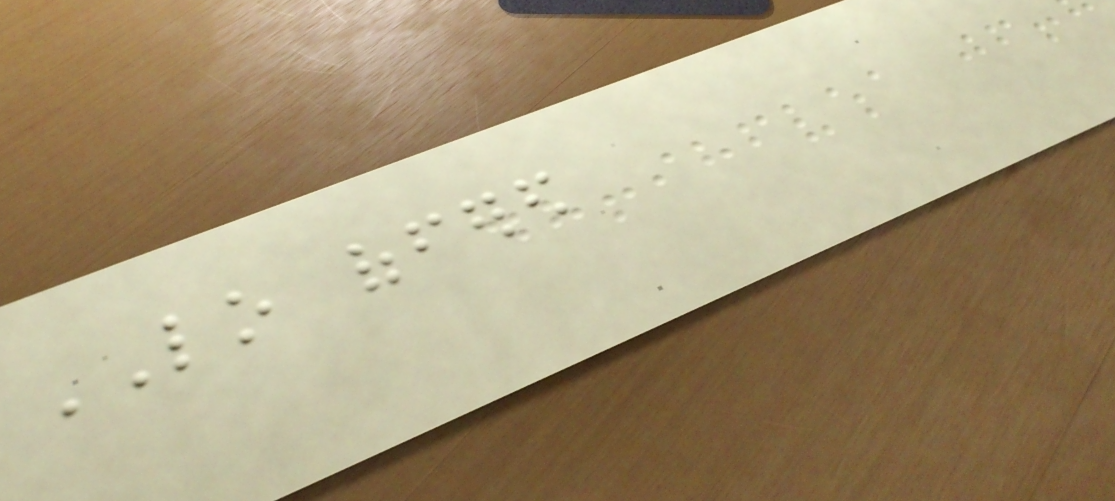LO offered
